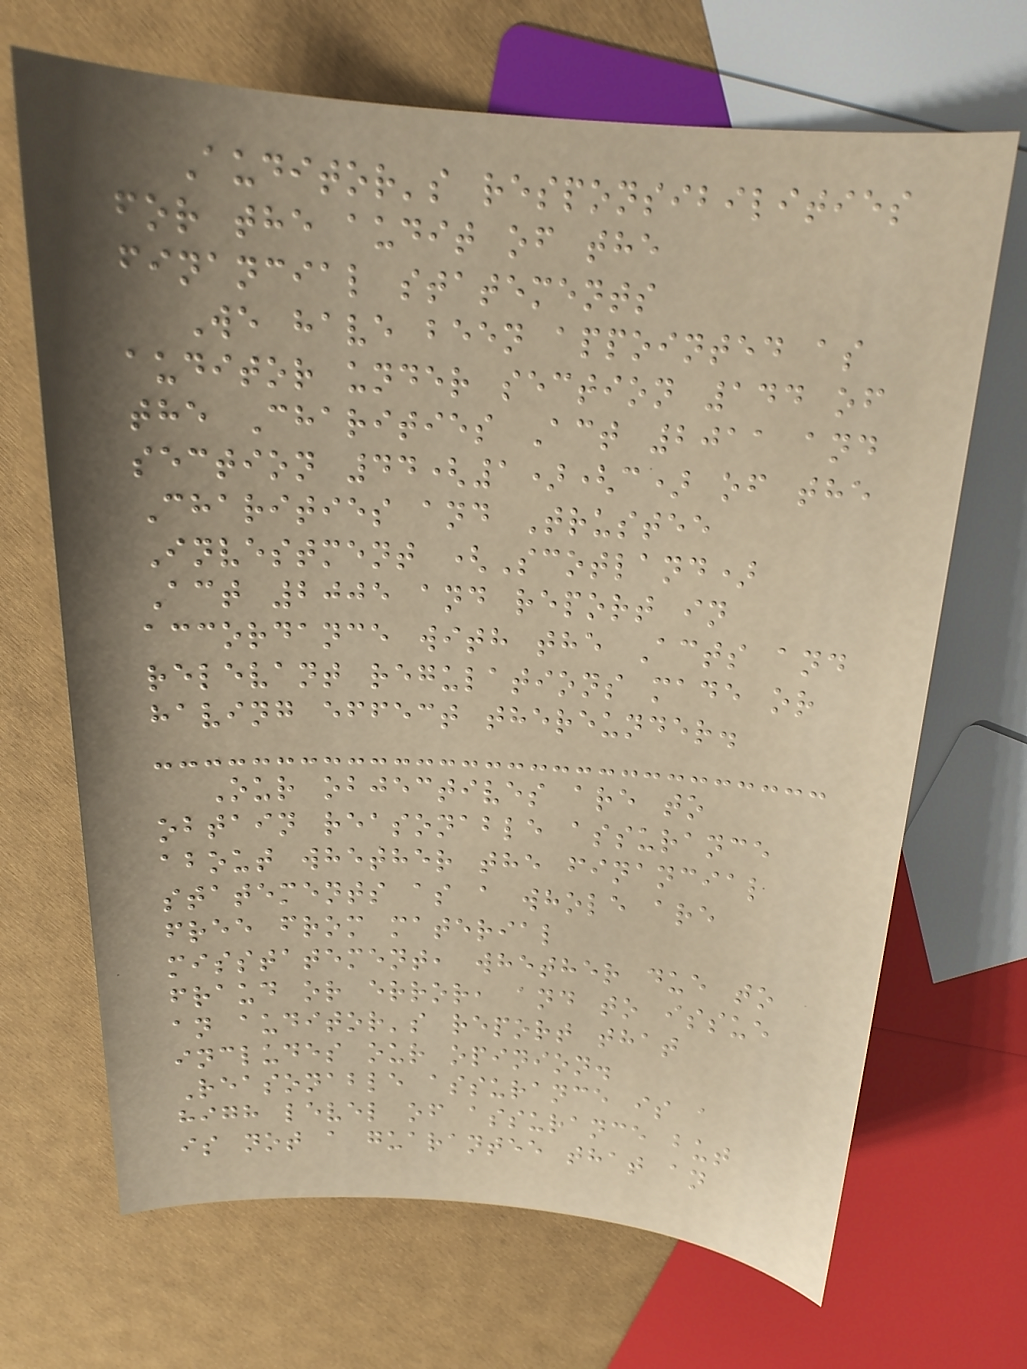Auditor's responsibilities
for the audit of the
financial statements
We have been appointed as
auditor under section 144 of
the Charities Act 2011 and
section 44(1)(c) of the
Charities and Trustee
Investment (Scotland)
Act 2005 and report in
accordance with the Acts and
relevant regulations made or
having effect thereunder.
Our objectives are to
obtain reasonable assurance
about whether the financial
statements as a whole are
free from material
misstatement, whether due to
fraud or error, and to issue
an auditor's report that
includes our opinion.
Reasonable assurance is a
high level of assurance but
is not a guarantee that an
